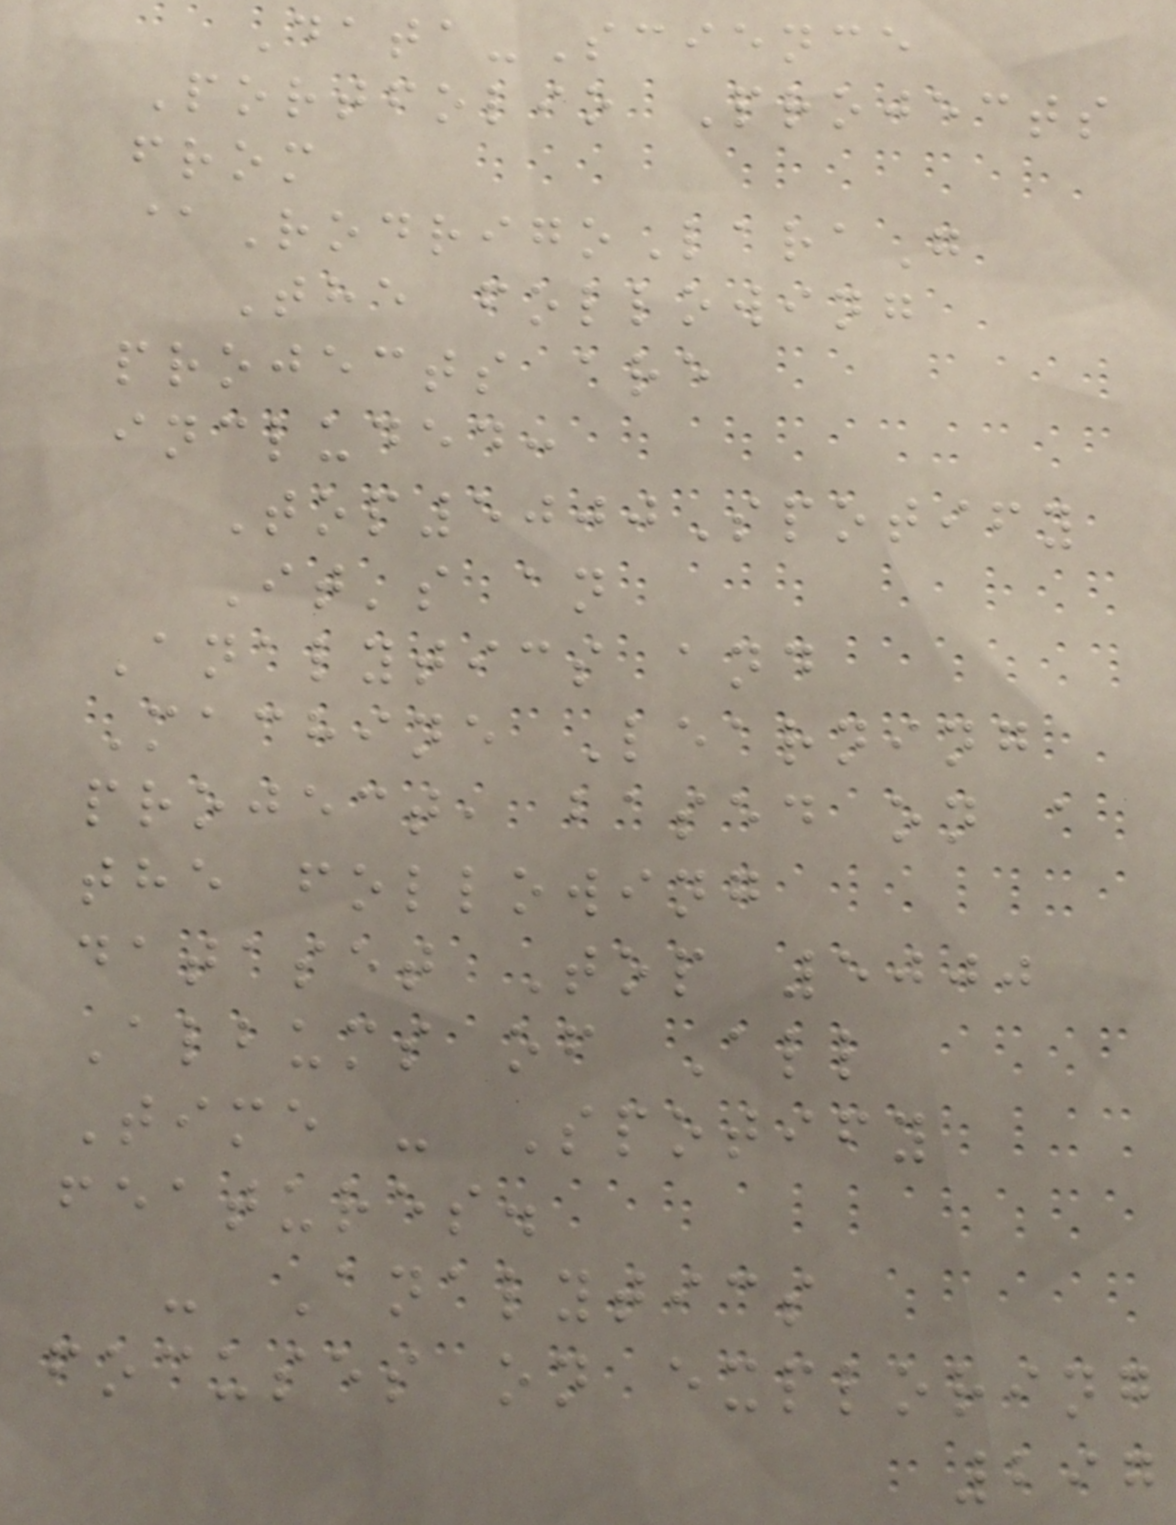Data-Science
Portfolio Projects
from
@RodrigoLaraG
The following
projects are
included:
Top5000Spotify
It's an
Analytics and
Machine Learning
project, based on a
the following
dataset Top 5000
Albums of All
Time - Spotify
features.
- Analytics
focuses on exploring
297
